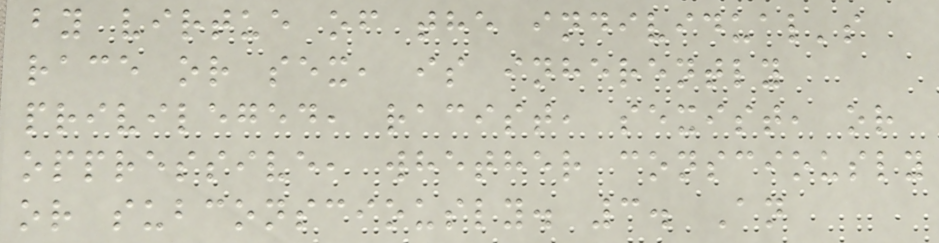by virtue of the individual's
race or sex, is inherently
privileged, racist, sexist, or
oppressive, whether consciously
or subconsciously. 3. An
